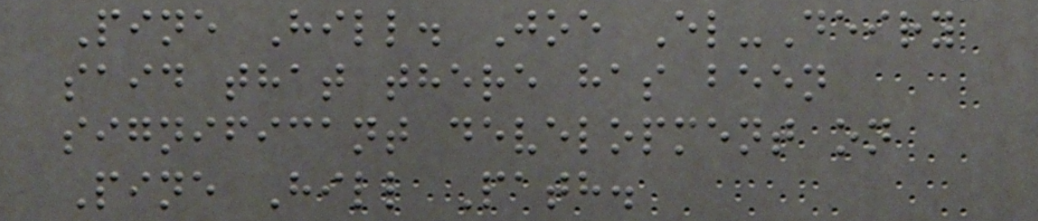Pine Hill. Joe El-Deiry
said that there has been
significant development on
Pine Hill Path.
